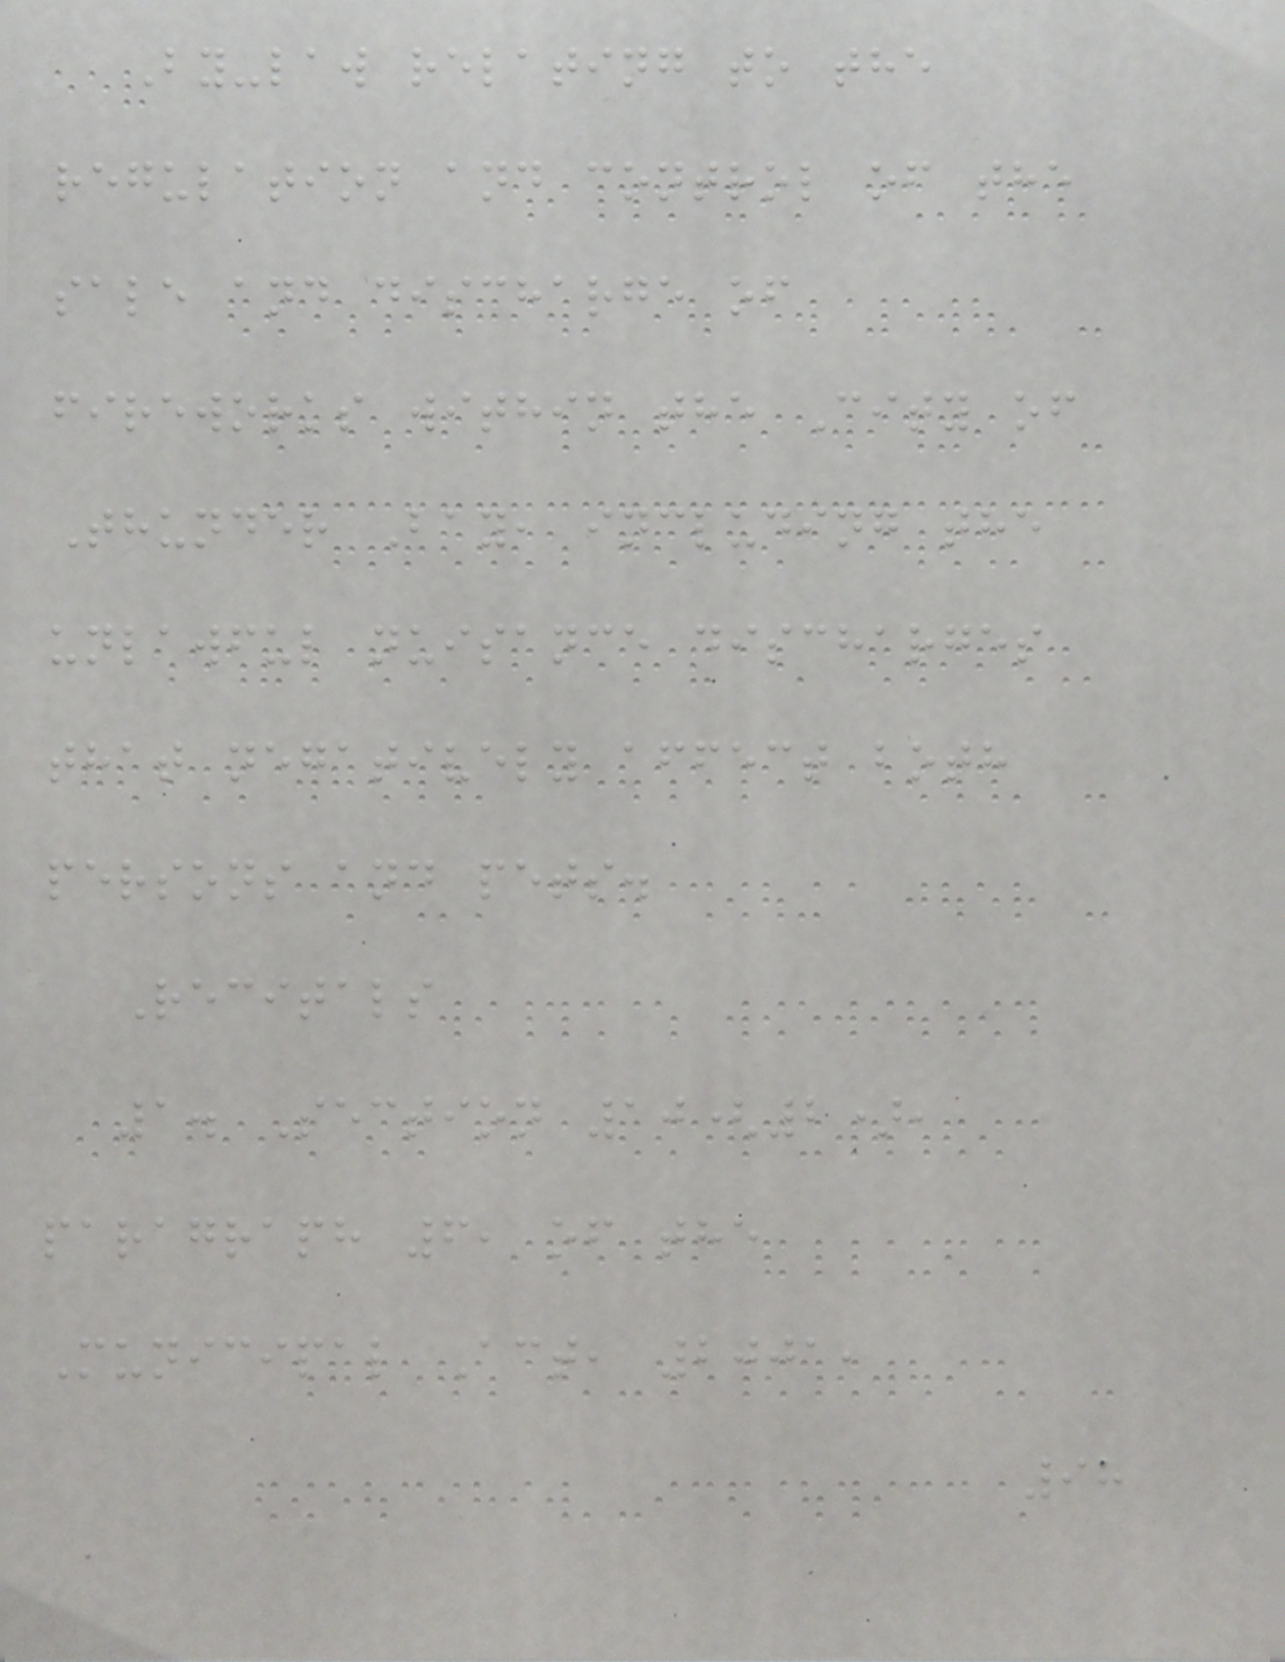By-law relating to the
regulation and control of the
sale and discharge of
fireworks within the City of
Thunder Bay, including the
unlawful nuisance discharges
that negatively affect both
persons and pets.
Recitals
1. Section 10(2),
paragraph 6, of the
Municipal Act, 2001,
98
